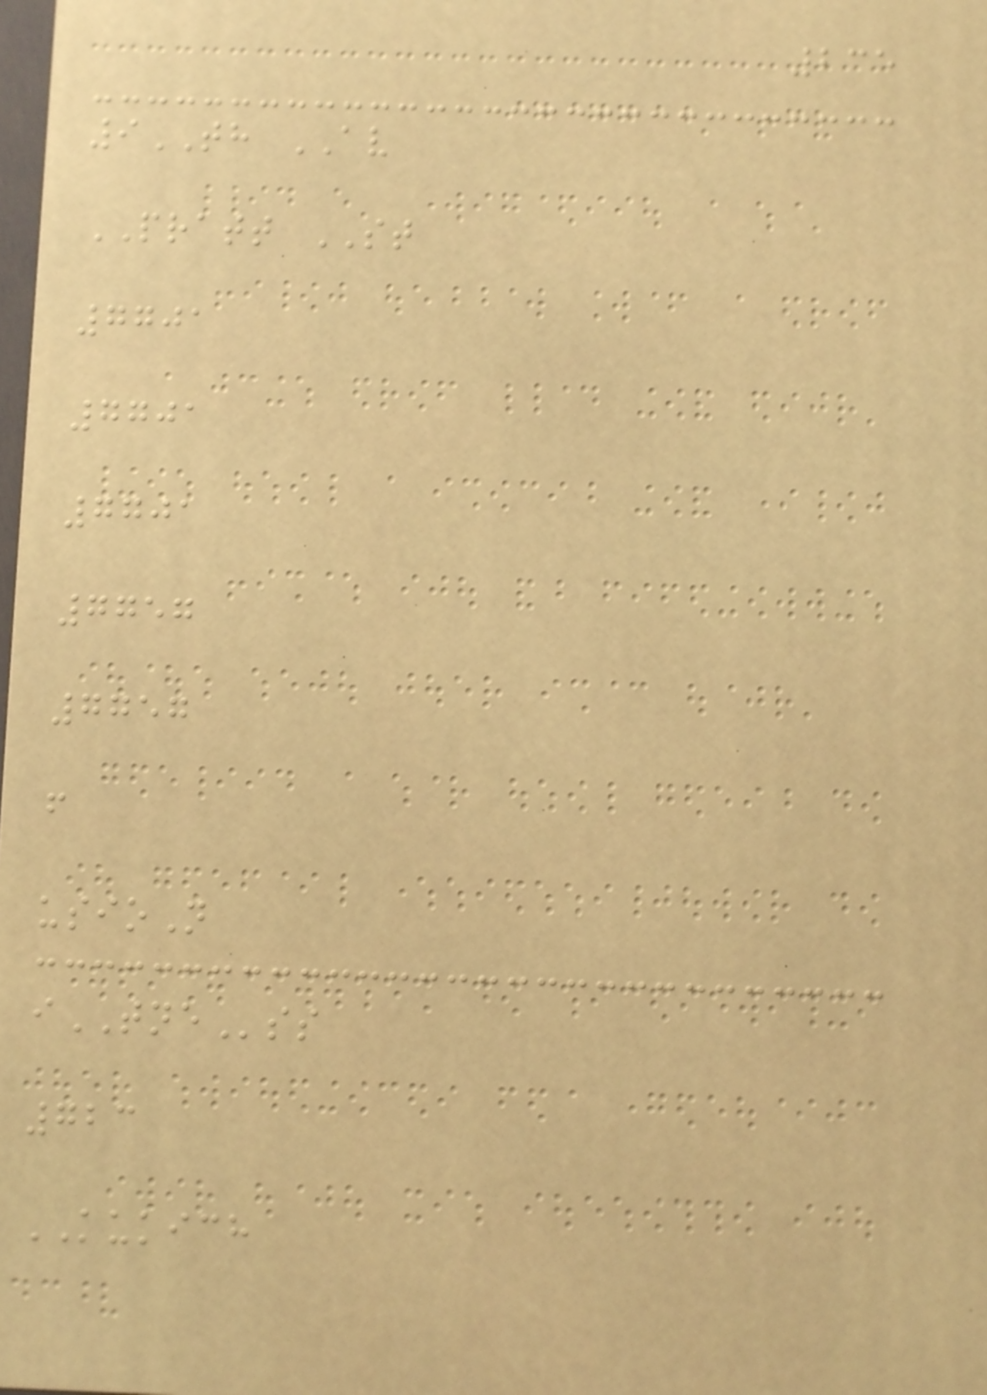235
9TH AV
PRATT ST
7701
7701
7701
7757
7757
f
usioN
iTNEss
723
KUKICH
